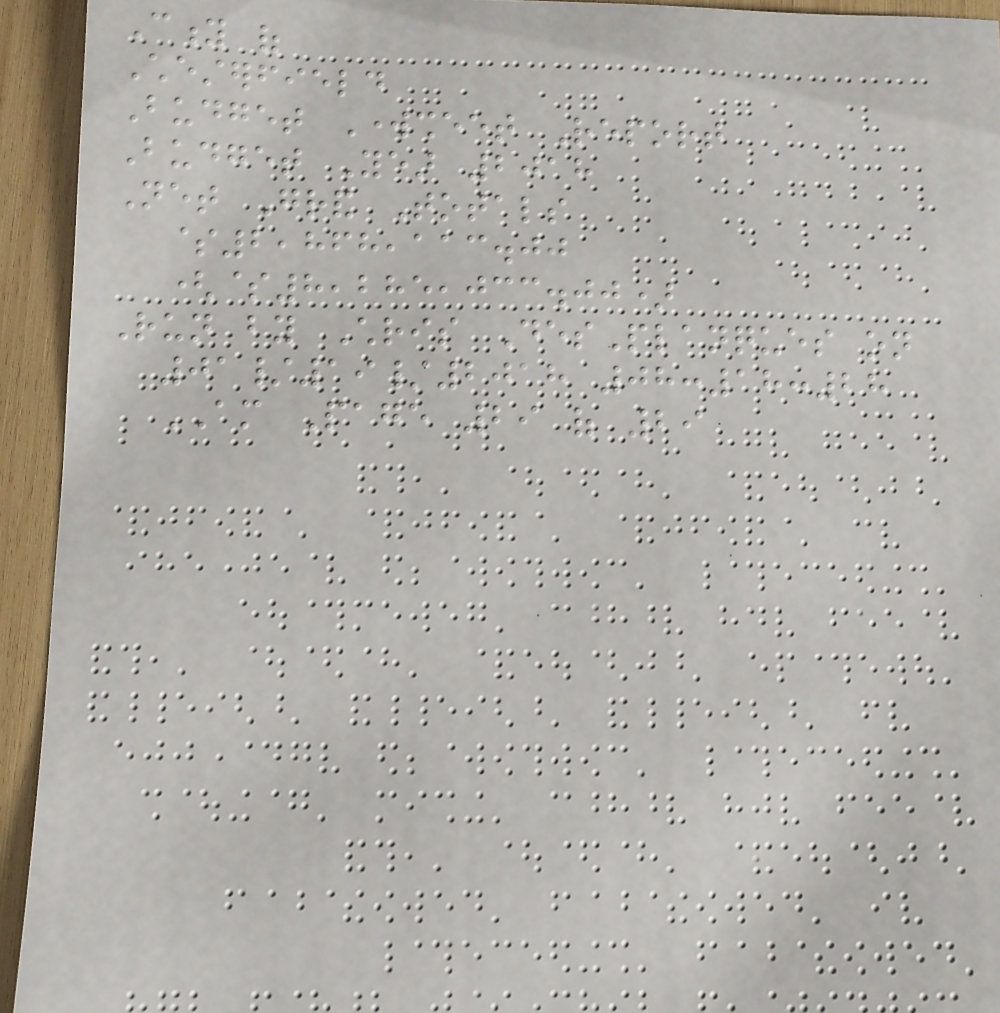City of
Chesterfield
Budget Worksheet Report
Budget Year 2018
Net Grand Totals
$2,868,113.00
($8,285,033.00)
Run by Chris DesPlanques on
01/19/2018 08:18:28
AM Page 29 of 29
